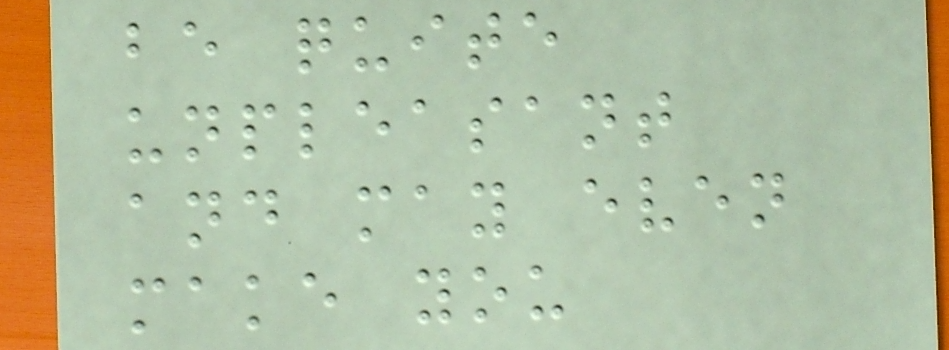be quite
unpleasant
and may even
make you
